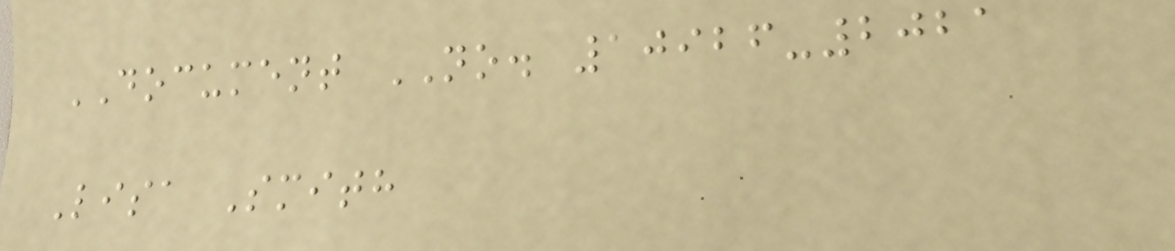DOCUMENT NO. 10926-2021
Lisa Smith
